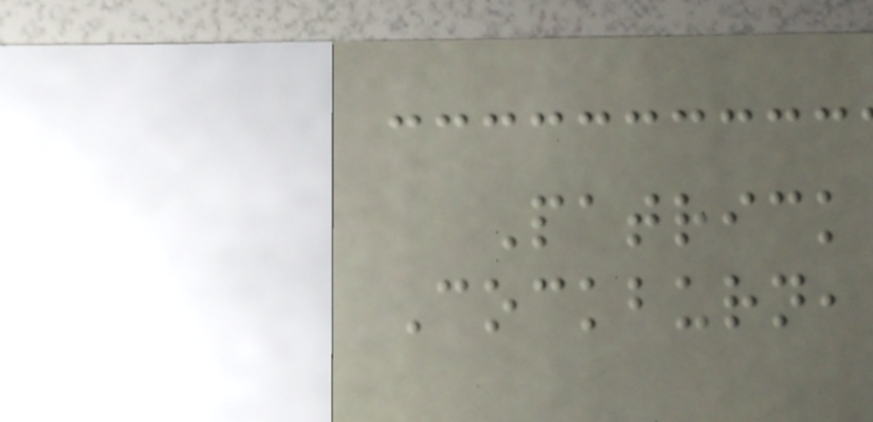Patrick
Cockburn,
